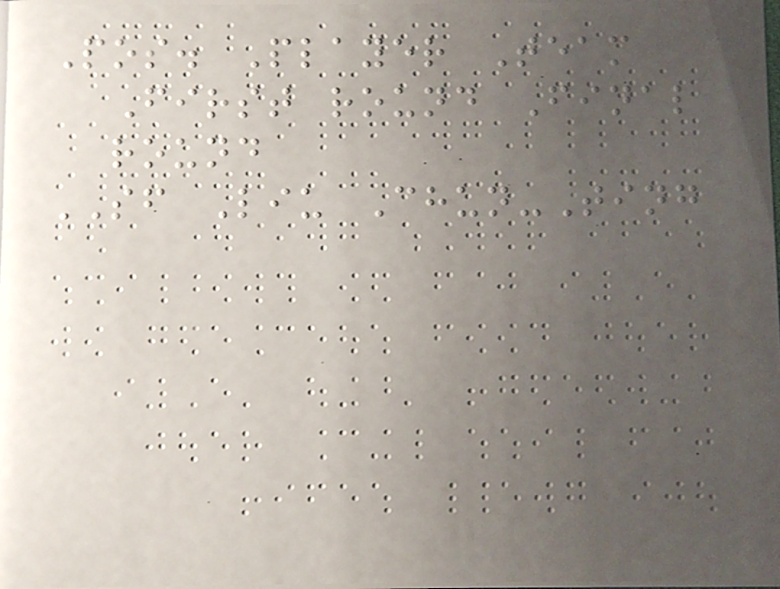Pos. Player Team
First round Final
round
SF Liu Chun-Ting
